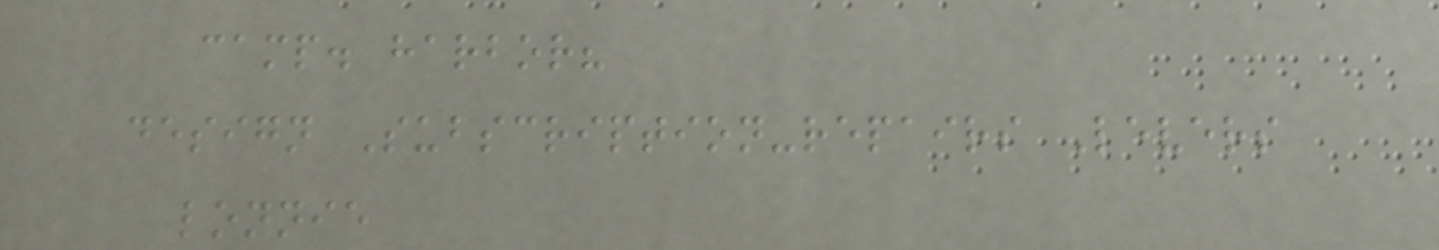camp. harbor?
design Subscription-repairs Levers
lonnie
